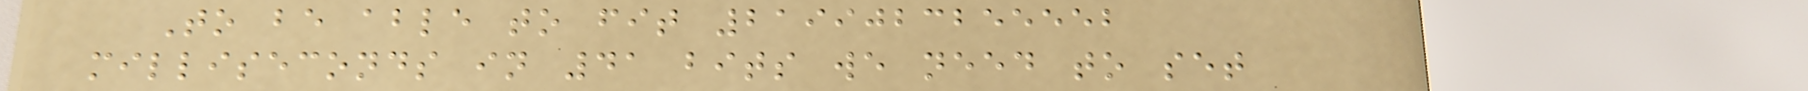To be able to fit 2199023255552
milliseconds in 41 bits we need to set
